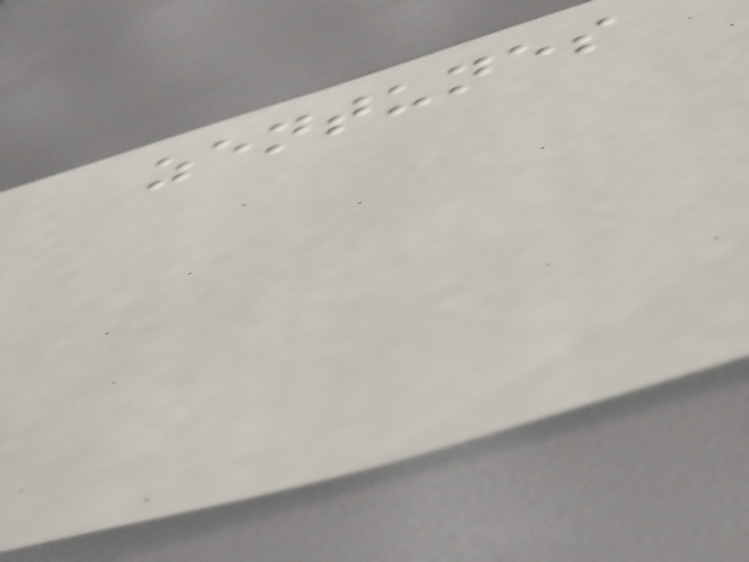zentunes
